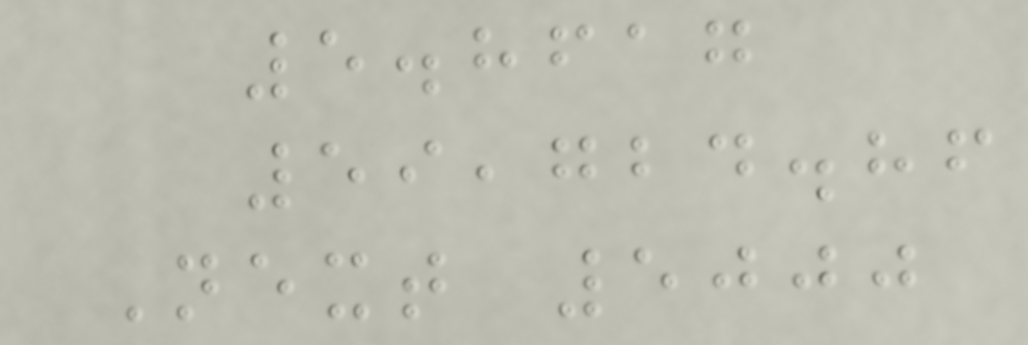5.8617
59,724.86
Next 5000
